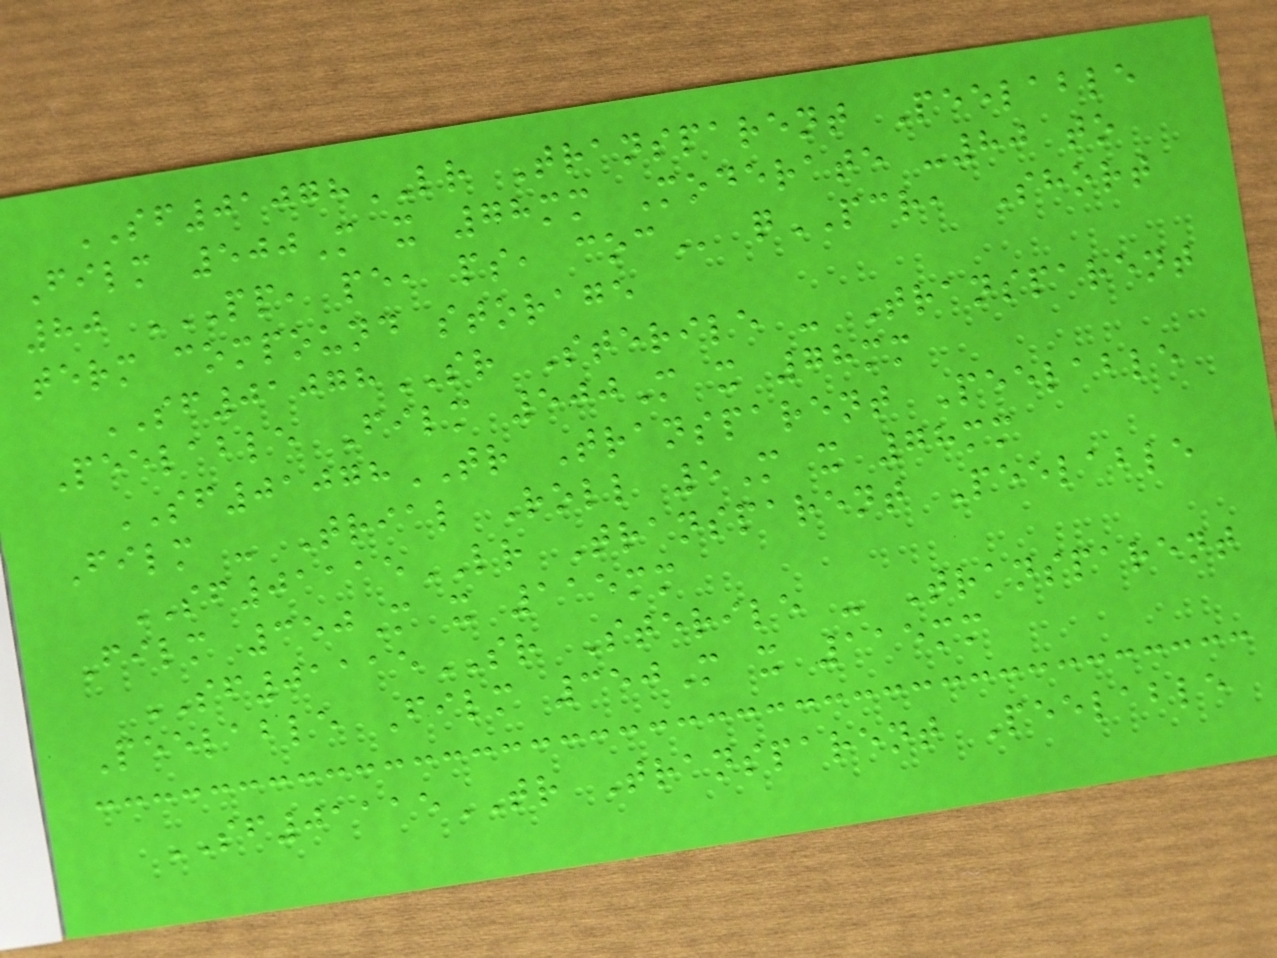SF01078LR Transparent Peelable
Film 500M x 78mm Moderate -80 to
80 PP, PE, PS, COC qPCR, Short
term compound storage
SF01078SR Sterile - Transparent
Peelable Film 500M x 78mm
SF01078TR Transparent Peelable
Film - Trial Roll 5M x 78mm
SF01115LR Transparent Peelable
Film 350M x 115mm
SF01115SR Sterile - Transparent
Peelable Film 350M x 115mm
SF01115TR Transparent Peelable
